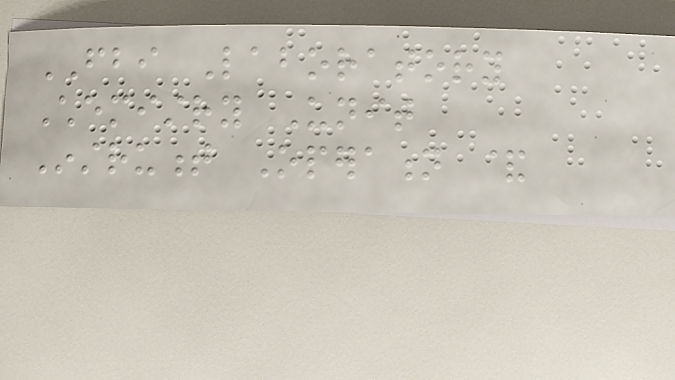FBI Laboratory
Chemistry Unit
Instrument Operation &
